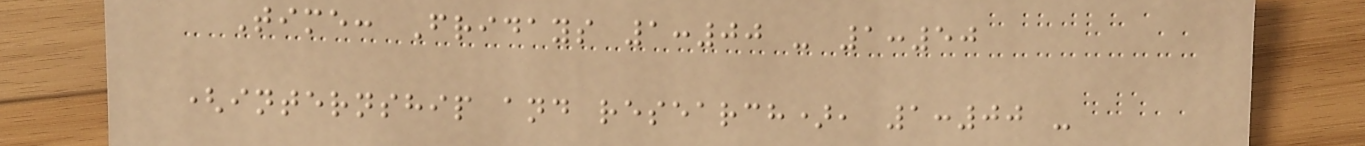Time: Fridays 1:00 - 1:50
(internship and research), 1:00 -
